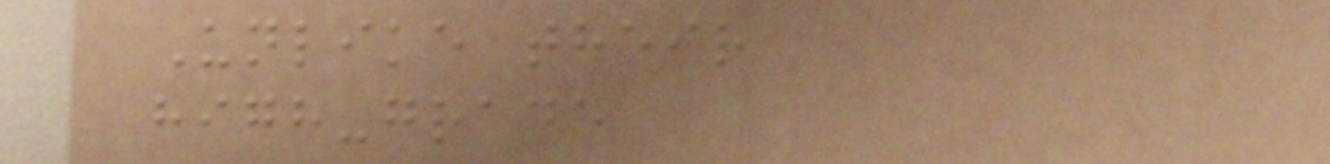Unlike their
high-grade
